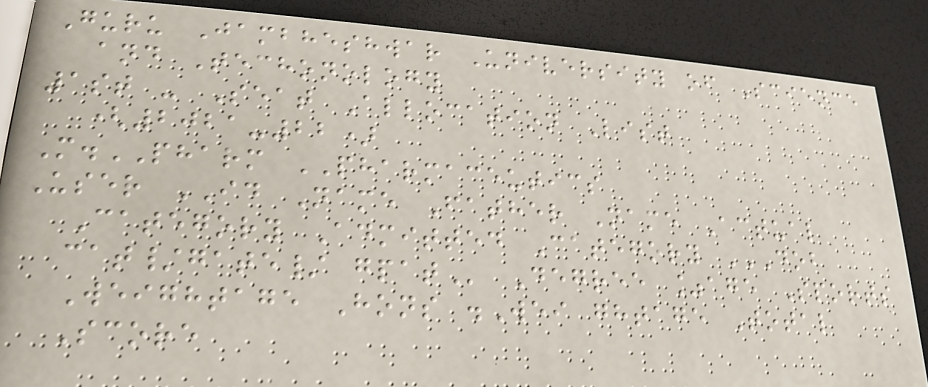Guru Jambheshwar University of Science
and Techonology
1st - Seat Allocation List
(2021-22)
M.PHARM PHARMACEUTICS
User ID Name Father Name Actual
Category Admitted Category DOB
CAT/GATE/ GPAT Degree %age Sports
Weightage Hons .Wei ghtage Total
Score
